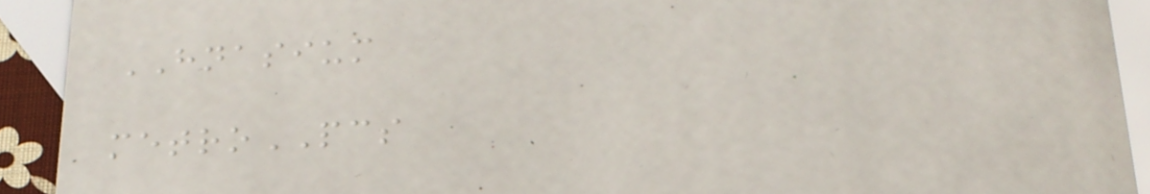HNASIUM
metroPCS
